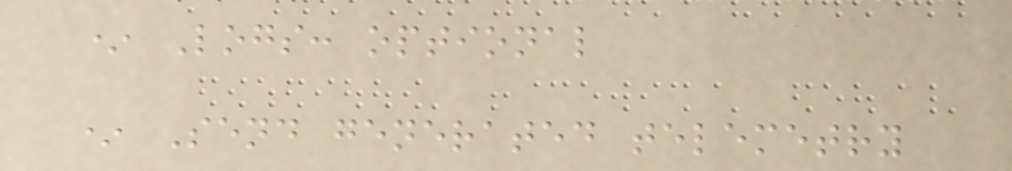* Logs: optional
* Send generated telemetry
